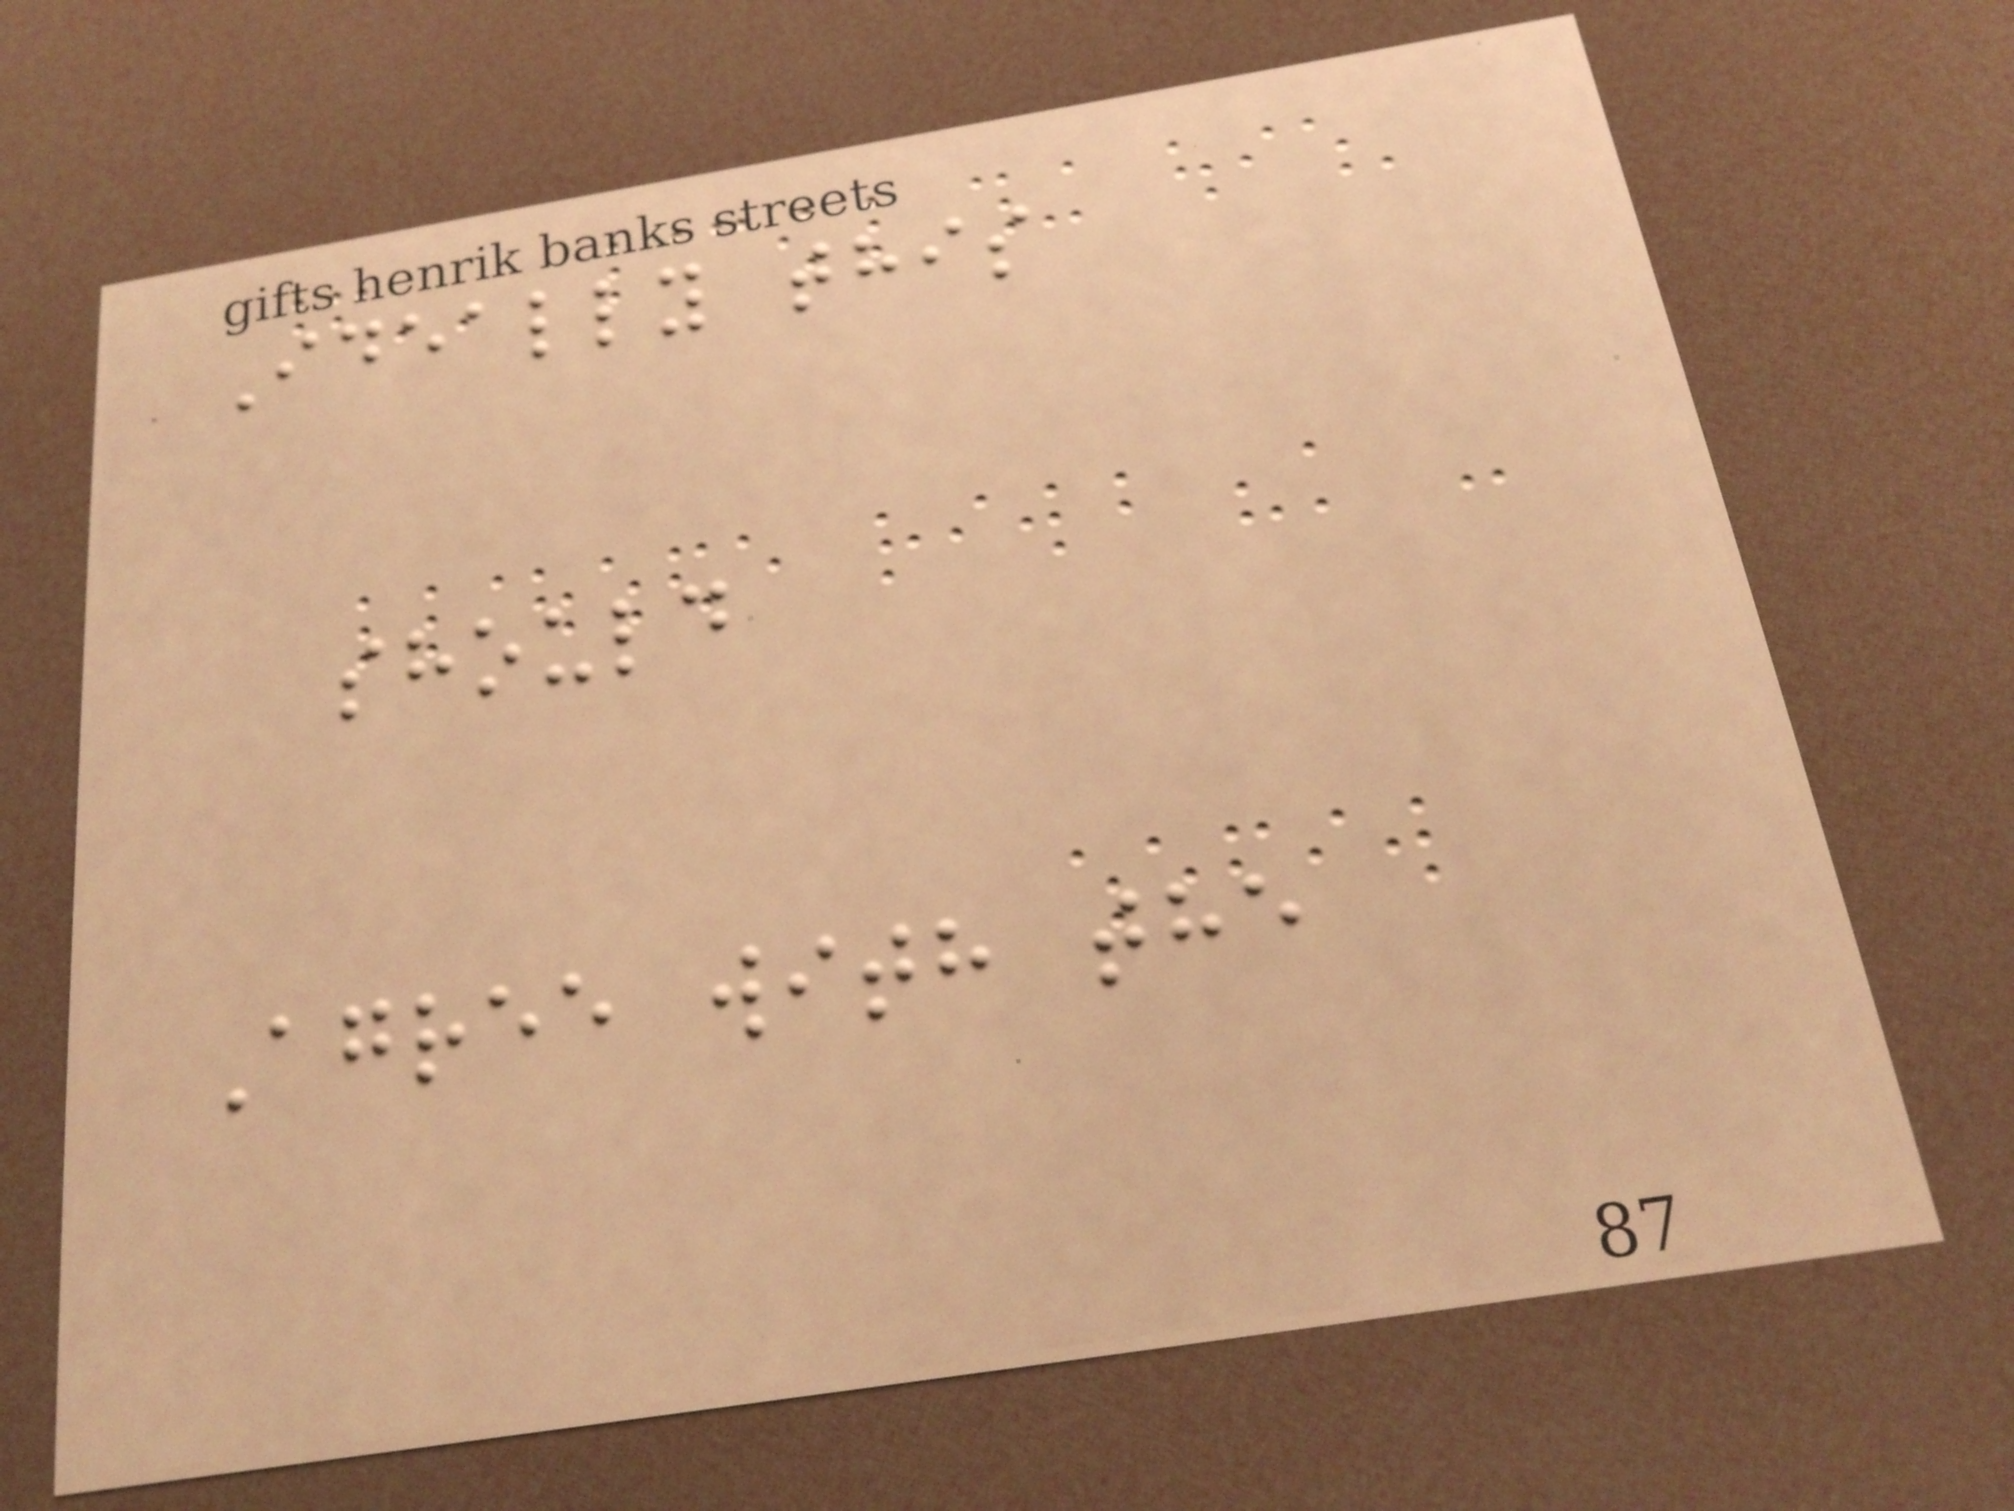Ideally this
should
Agree with the
